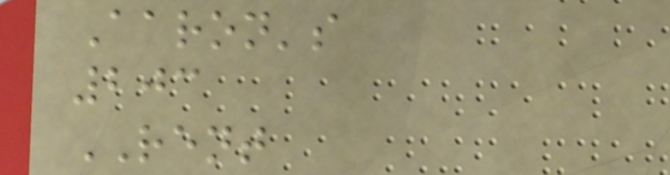Aaron's
203
RENT
